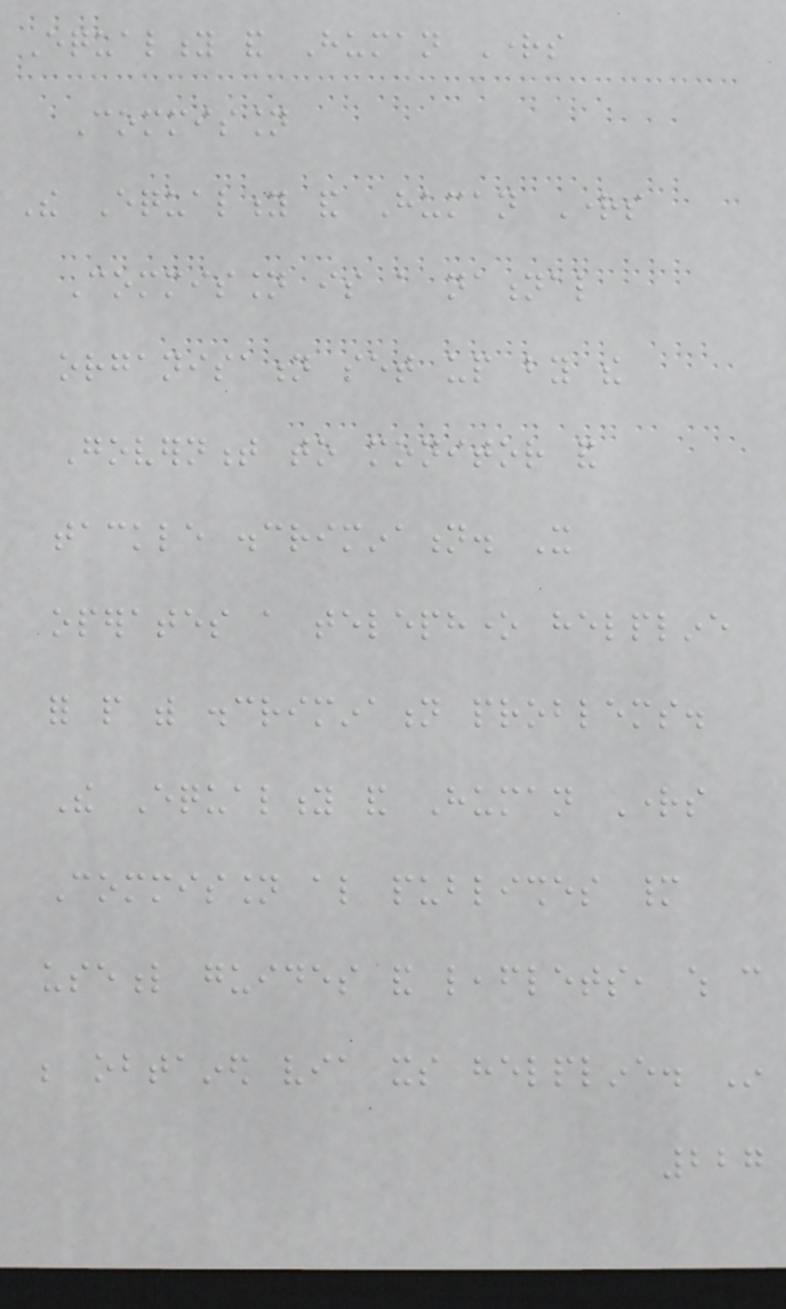Equality and Human Rights
Commission
The Equality and Human Rights
Commission is a national
organisation set up by the
Government to monitor and
tackle discrimination. It
operates a telephone helpline
for people with discrimination problems.
The Equality and Human Rights
Commission also publishes many
useful guides and leaflets, which can
be obtained via its helpline. In
227
